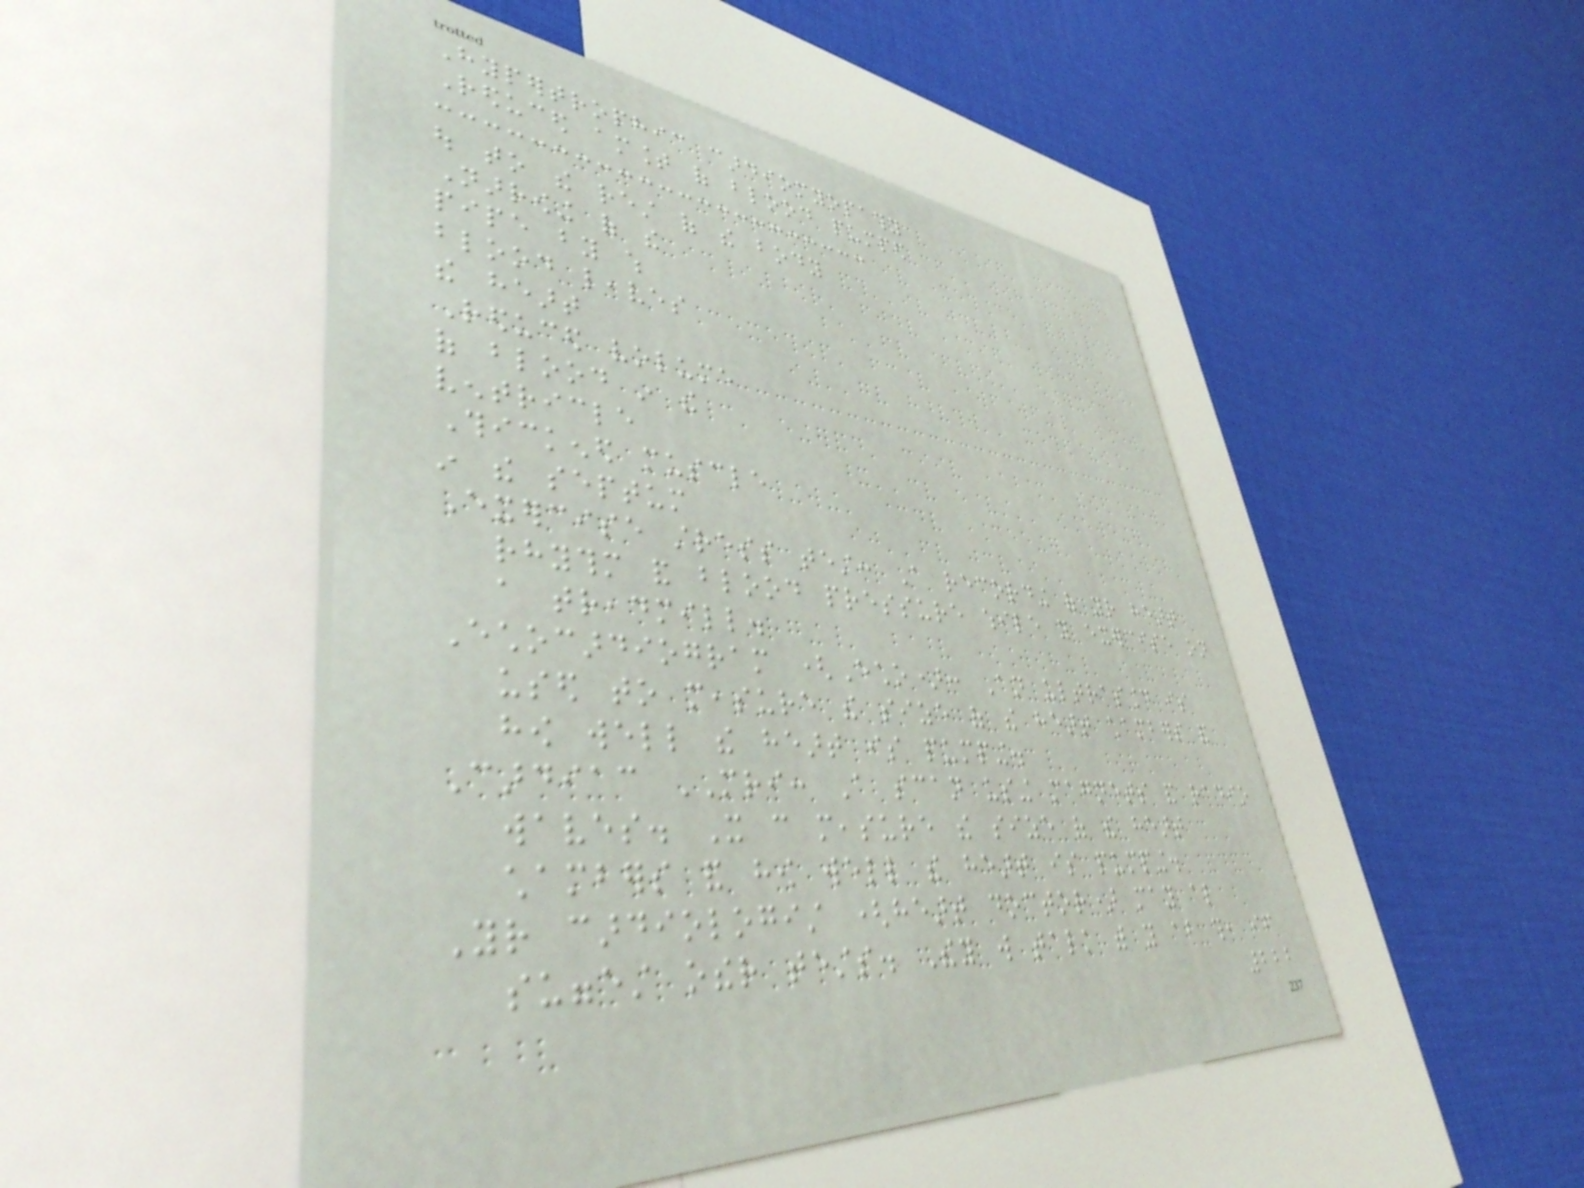Hypertrophic cardiomyopathy
Reduced amount of blood pumped
out to the rest of the body
Narrowing of the
pipe by which
blood leaves
the heart
Reduced volume
of blood in the
ventricle
Thickened muscle
in the septum
Exercise stress test: A recording of your heart
rhythm and blood pressure while you exercise on
a treadmill.
Echocardiogram (Echo): An ultrasound is
used to measure the size of the heart chambers and
how well the heart is pumping.
Cardiac MRI: A scan using magnets and radio
waves. It can measure the size of the heart
chambers and how well the heart is pumping.
Your cardiologist (heart doctor) may also
suggest other tests. They will talk with you about this, if
222
